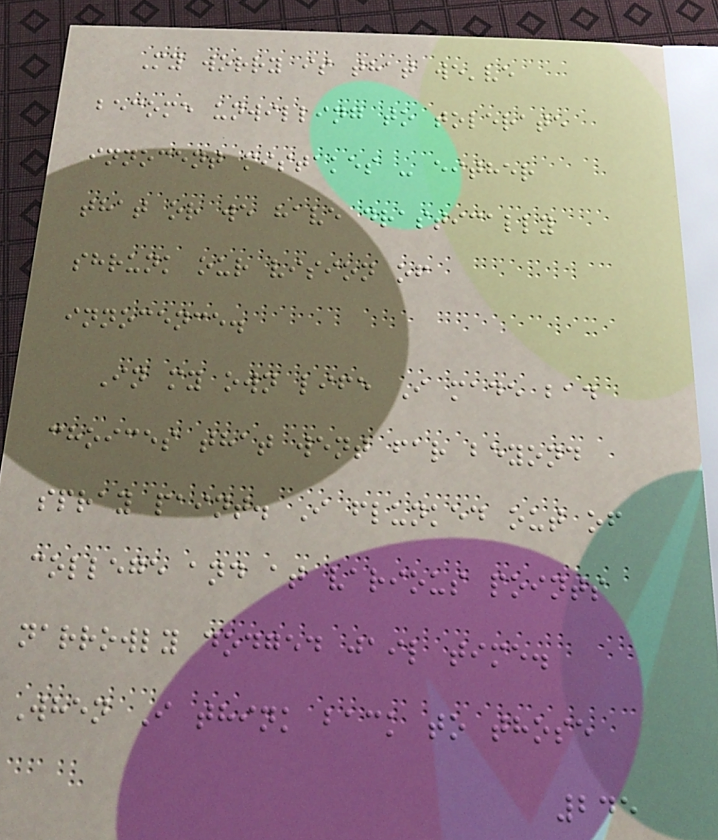My worry is that we've
become unwilling to tolerate
innocent mistakes - either
that or we have drastically
shrunk our vision of
innocence.
In my own life I made bad
choices that went far beyond
spray paint. I flunked out of
college and at various points
narrowly dodged jail time.
When I think back to those
245
